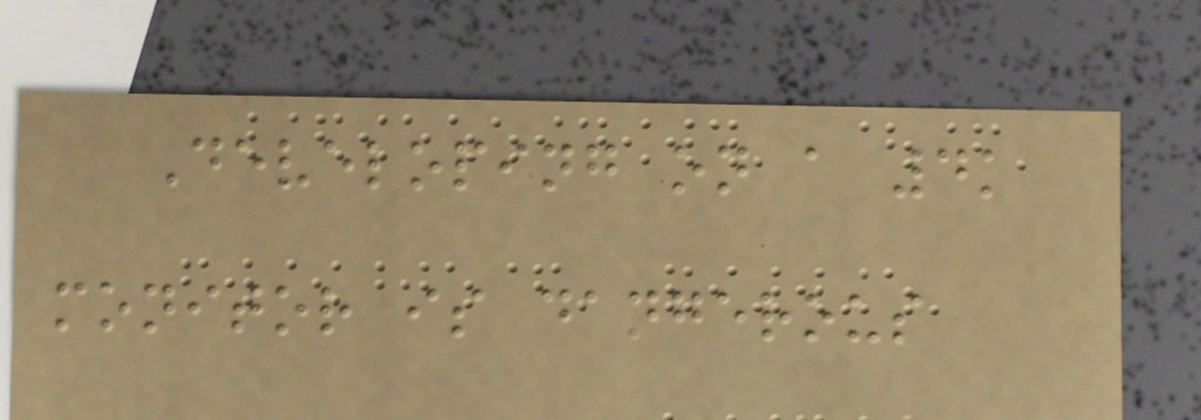Developing on a 4k
monitor is dangerous
